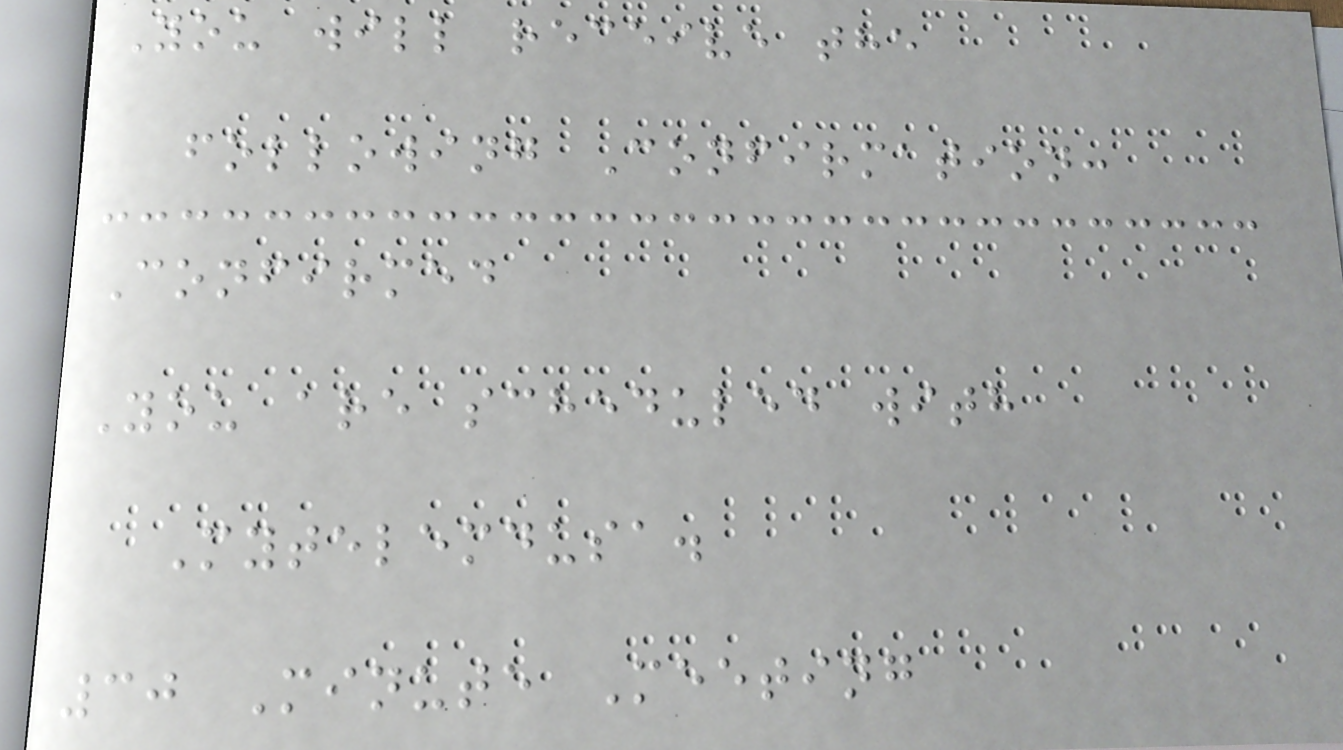You will receive the
following Confirmation:
Confirmed
You are scheduled with
Mytelemdusa.
30 Minute Meeting
